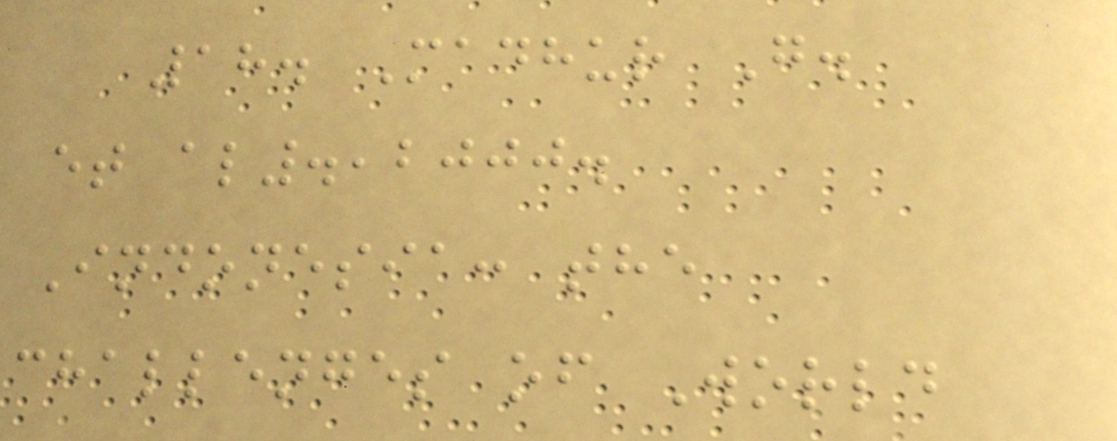18. Madhur G.
et al.,2000.
Indonesia: the
challenges of World
